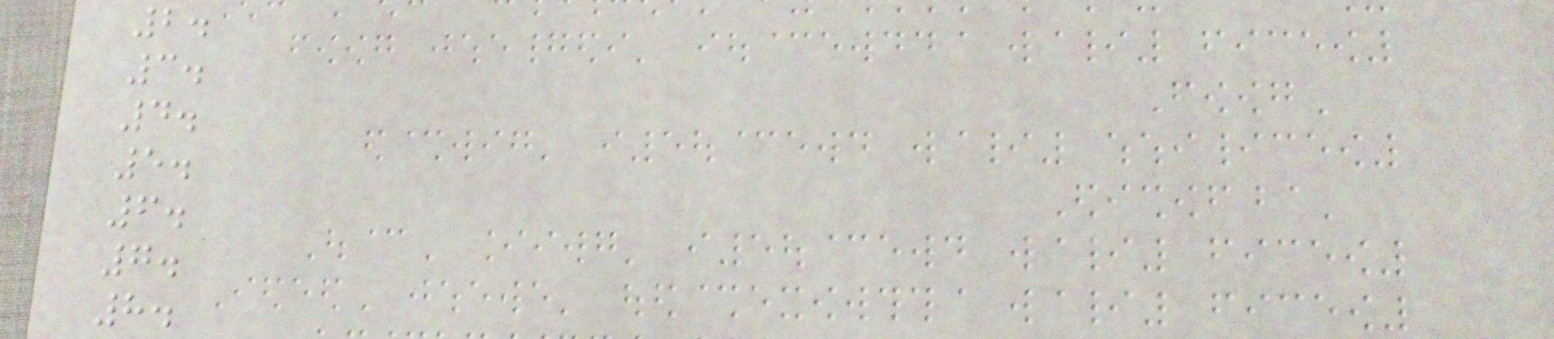2.
3.
4.
5.
6.
7.
8.
